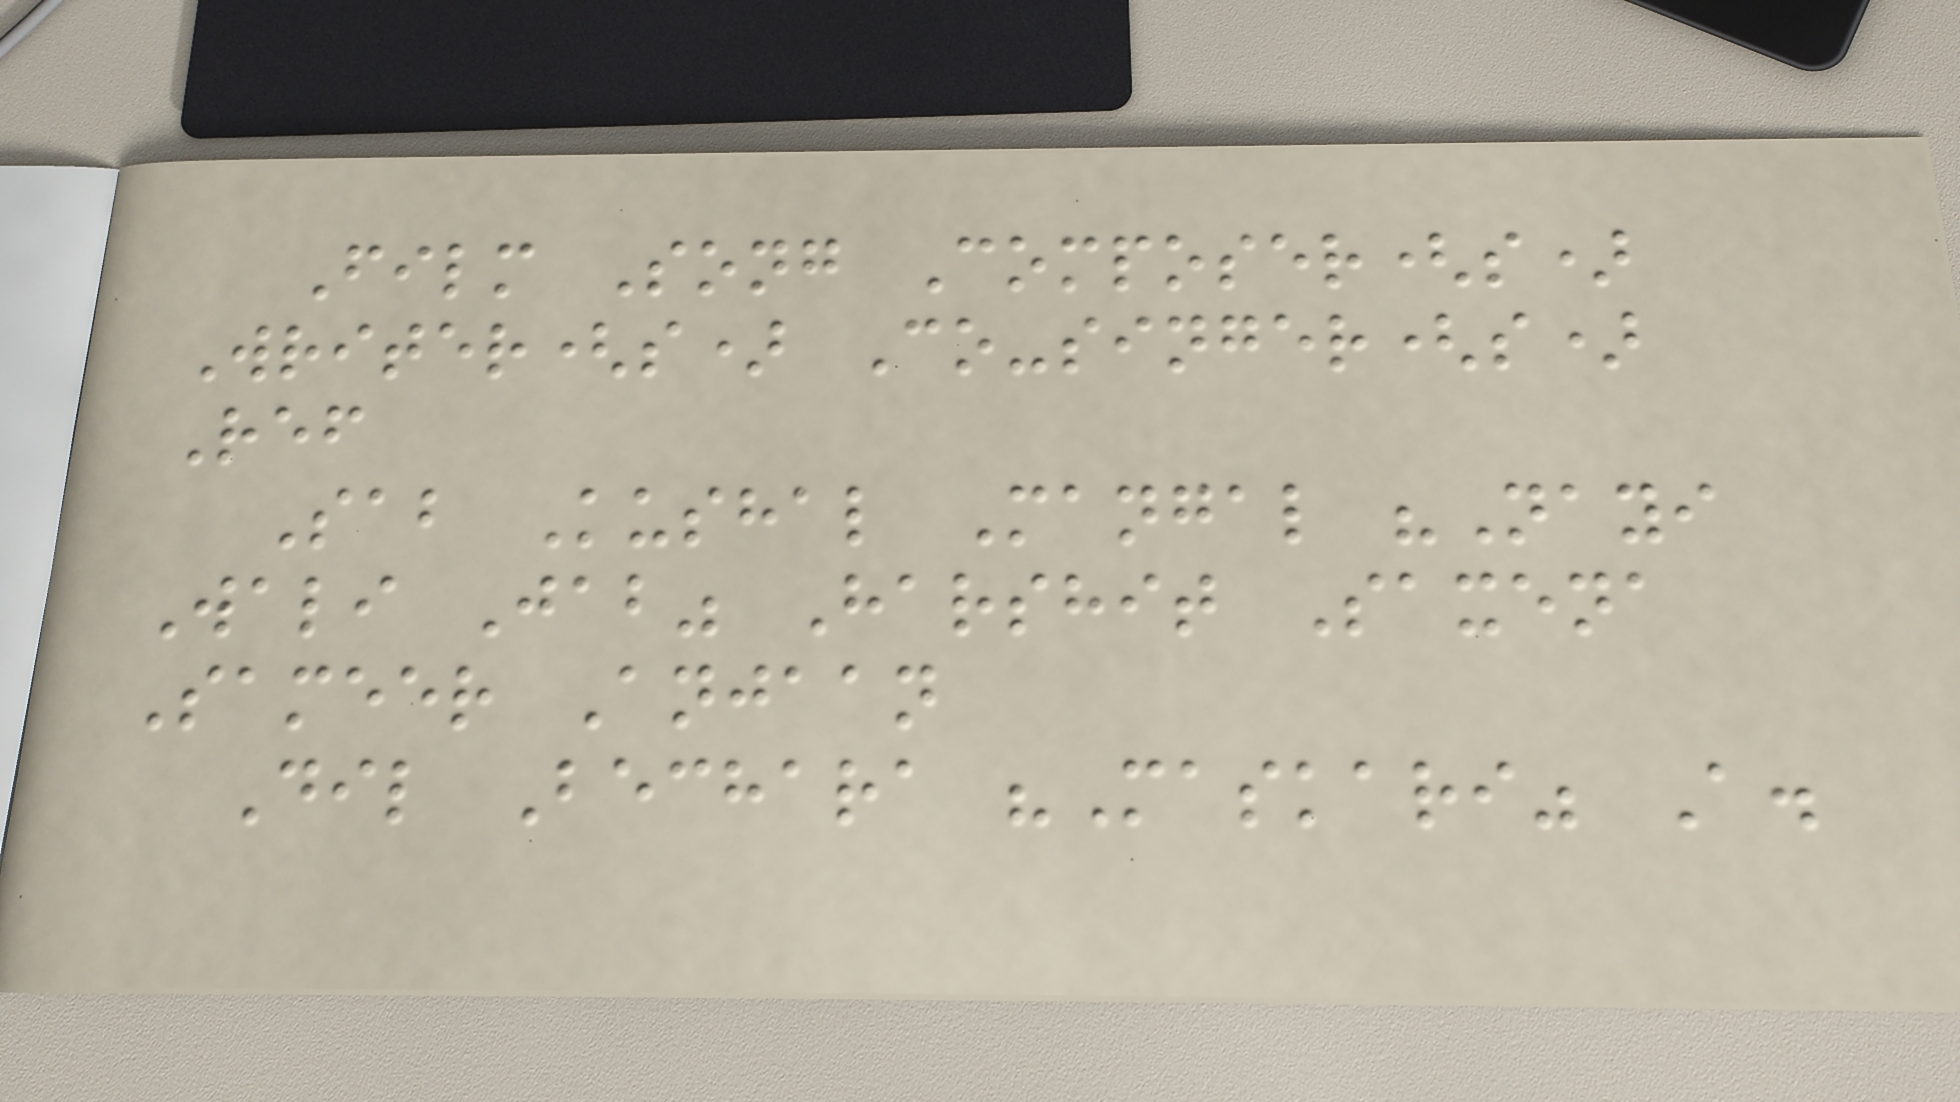Film Song Composer(s)
Writer(s) Co-singer(s)
Ref
Sab Kushal Mangal "Nayi
Wali Jab" Harshit Saxena
Sameer Anjaan
Dil Bechara "Maskari" A.
